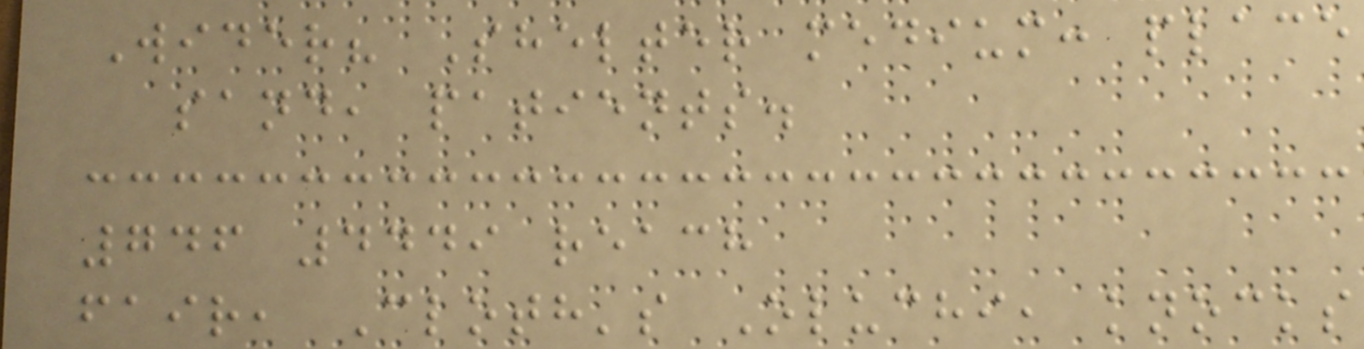Wider? Shelter medium: place
sand, patients.
746 4449 reach
fair, Cloth's Oluchi, knocks
